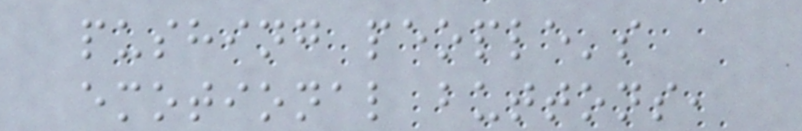pushing people's
emotional buttons,
